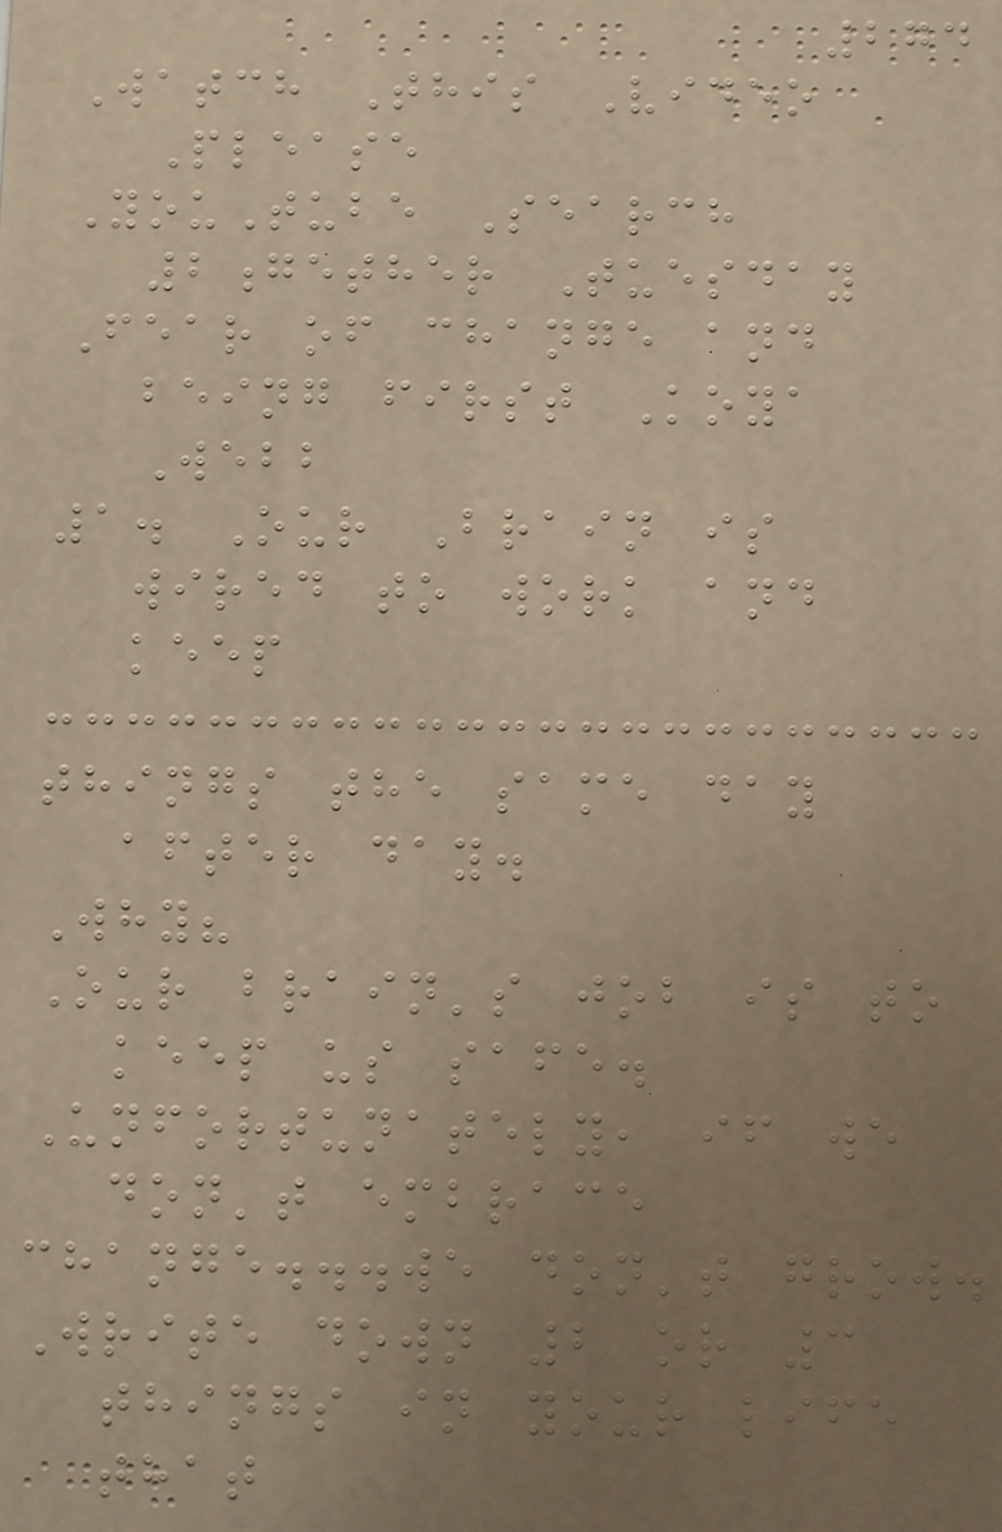274
Watch This Video
Please
YouTube Search
2gether Tuesday
Fear of change and
being first Koya
Webb
1. Our Brain is
wired to work and
keep
things the same day
after day.
Why?
Our brain's job is to
keep us safe.
Unfortunately, if we
don't embrace
change...we don't grow.
Write down 2 or 3
things in your life
that
